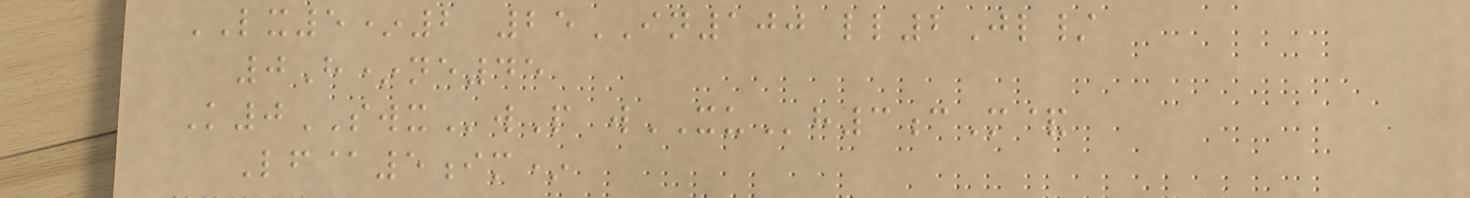LX5*2 25IN100 ll2Jl/
0H*ne45
K0SWXwP wXUh3cM&
Lf@5im*
